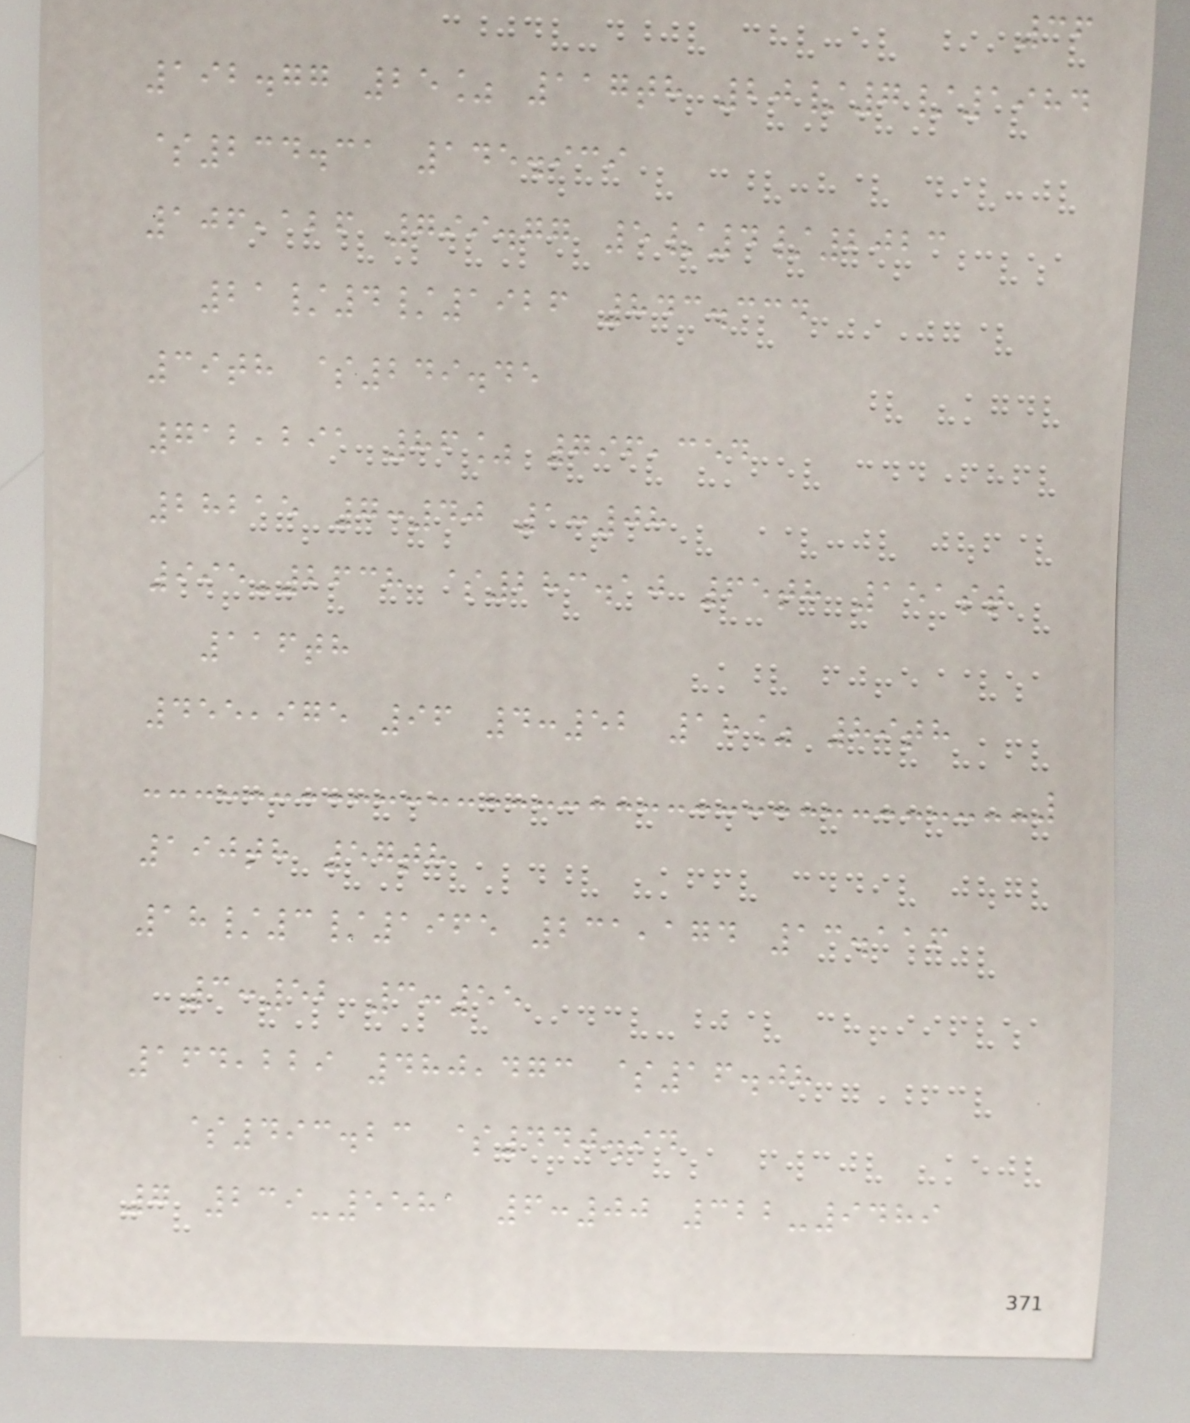36
192.77 25% 117th 20/7/1984
$234.31 145.939
106,126 799.77 5/4/2023
21/4/1926 843.334
39th $249.45
712,291 86% 796,354
28215 7:40 1:08
995-2638 $283.10 65th 151st
116th
455,975 96 4:52 18% 89th
190th 57th
18/3/1965 231,174 13.116
3:52 3:55
164,229 480,473 $16.08
$493.23 $440.94
7 239-5581 6:00 322-9489
